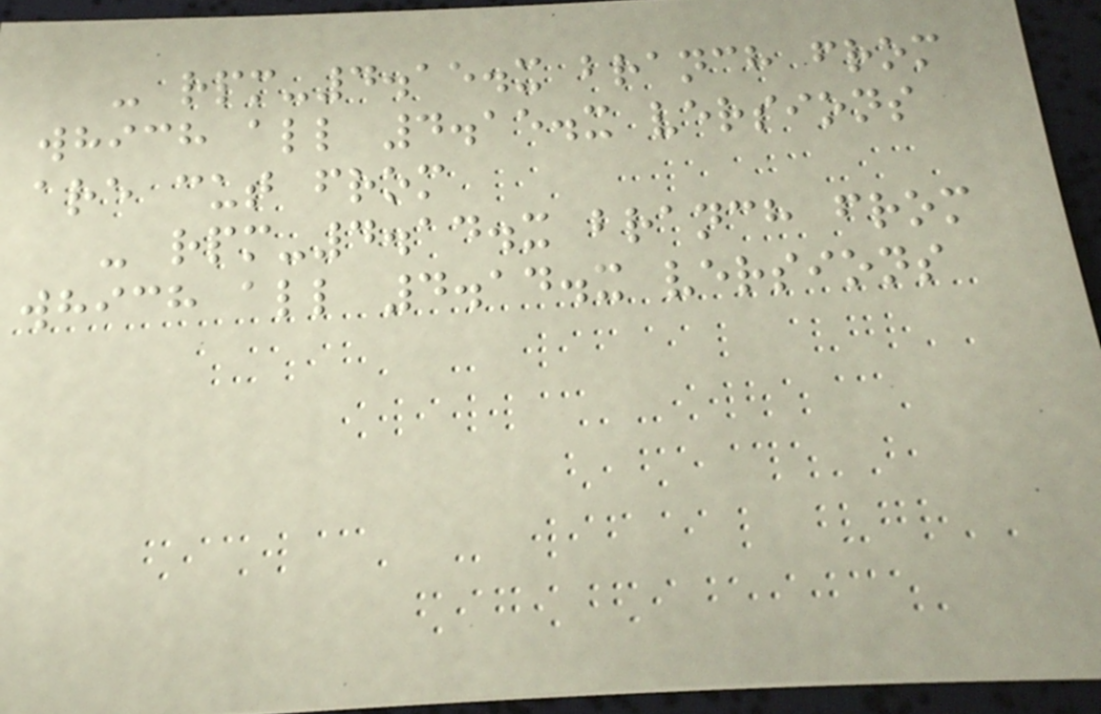- rpm-4.15.x branch from
which all 4.15.x versions
are cut from
- rpm-4.14.x branch from
which all 4.14.x versions
